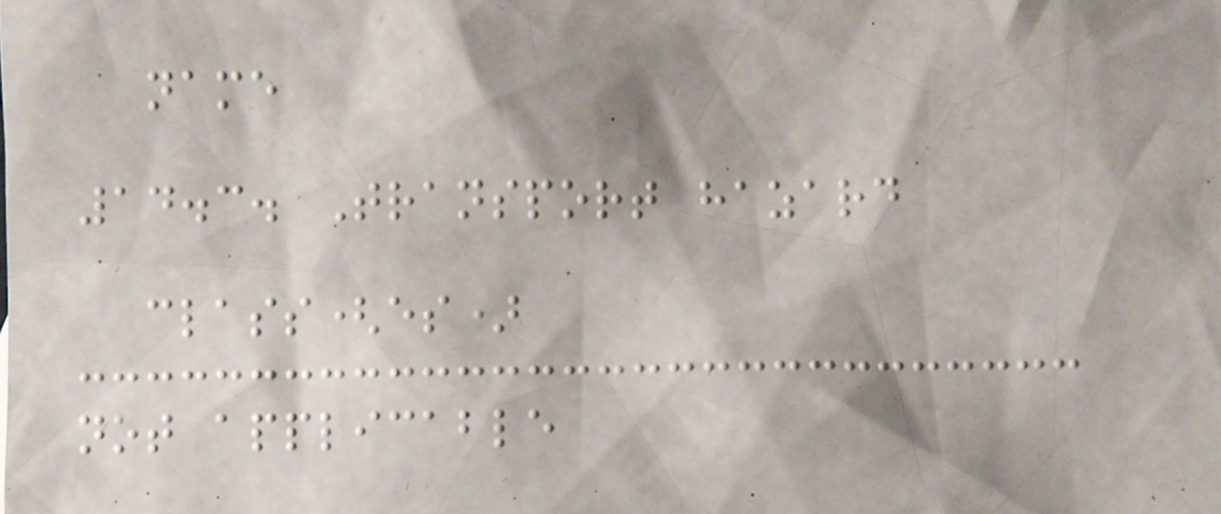name
14.3. Transport hazard
class(es)
not applicable
